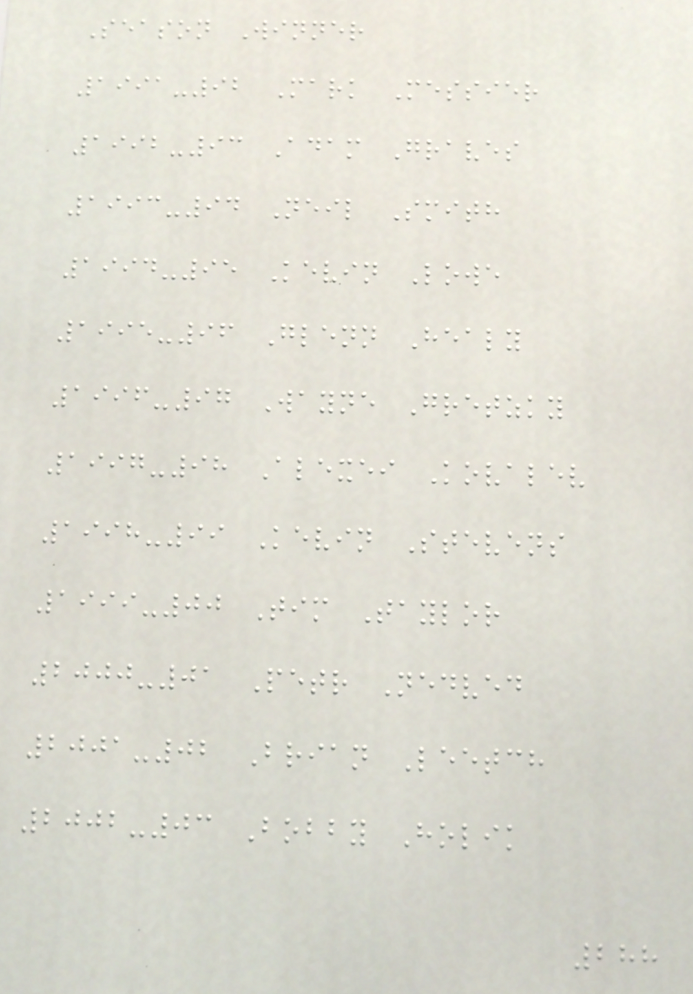Season Winner
1991-92 Mark Messier
1992-93 Adam Graves
1993-94 Neil Smith
1994-95 Kevin Lowe
1995-96 Glenn Healy
1996-97 Wayne Gretzky
1997-98 Alexei Kovalev
1998-99 Kevin Stevens
1999-00 Tim Taylor
2000-01 Petr Nedved
2001-02 Brian Leetch
2002-03 Bobby Holik
288
